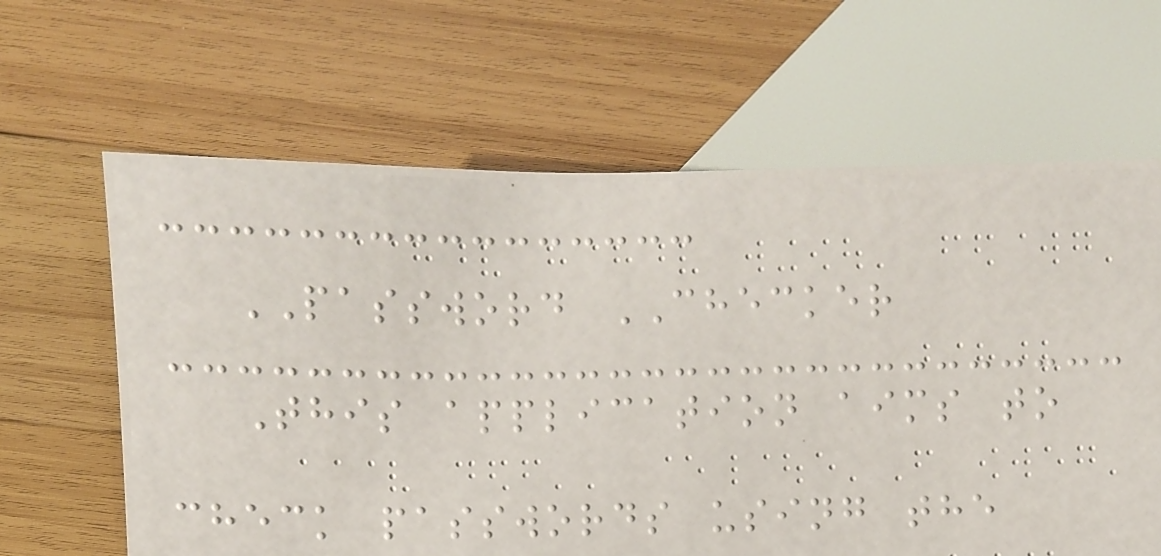PASSWORD CHECKER
This application aims to
check passwords using the
